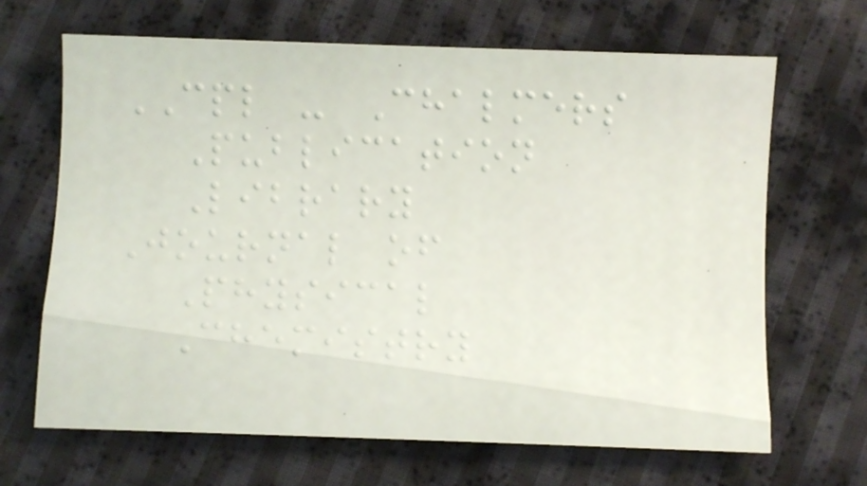CPL - Chalmers
Publication
Library
Journal of
Physical
Chemistry
